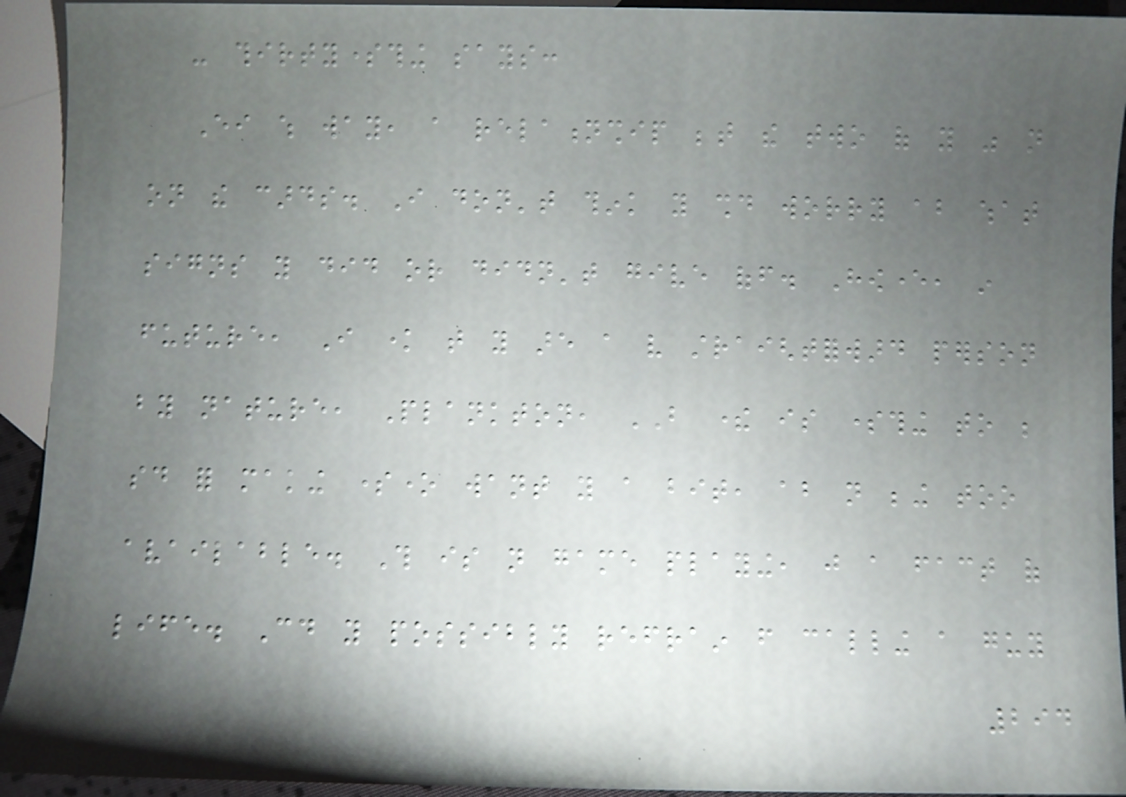- thirtysomething says:
Either which way, a relationship between the two of you was not
on the cards. I don't think you should worry about what
signs you did or didn't give off. However, in
future, I know that you are a very straightforward person
by nature, Plankton, BUT there is something to be
said for making someone want you a bit, about not being too
available. This is not game playing, just a fact of
life. Could you possibly refrain from calling a guy
294
